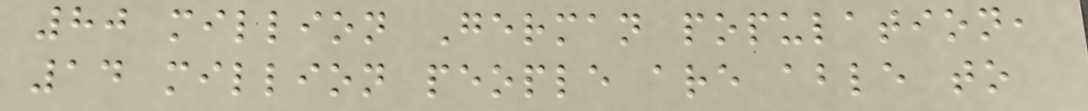80 million German population,
14 million people are able to
